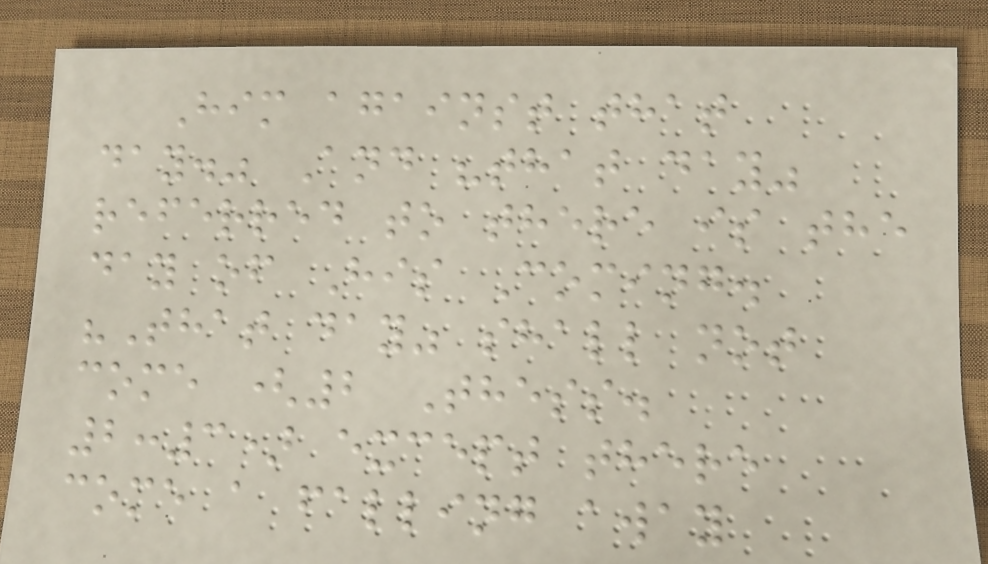Him against that
day." And "that day"
referred to there is the
day of His Coming.
"That day" shall not
come (2 Thess.
2:3) except there
come a falling away
